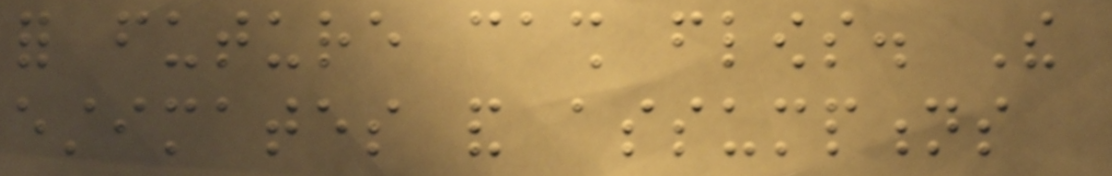for future cash flows. The
estimates and assumptions
